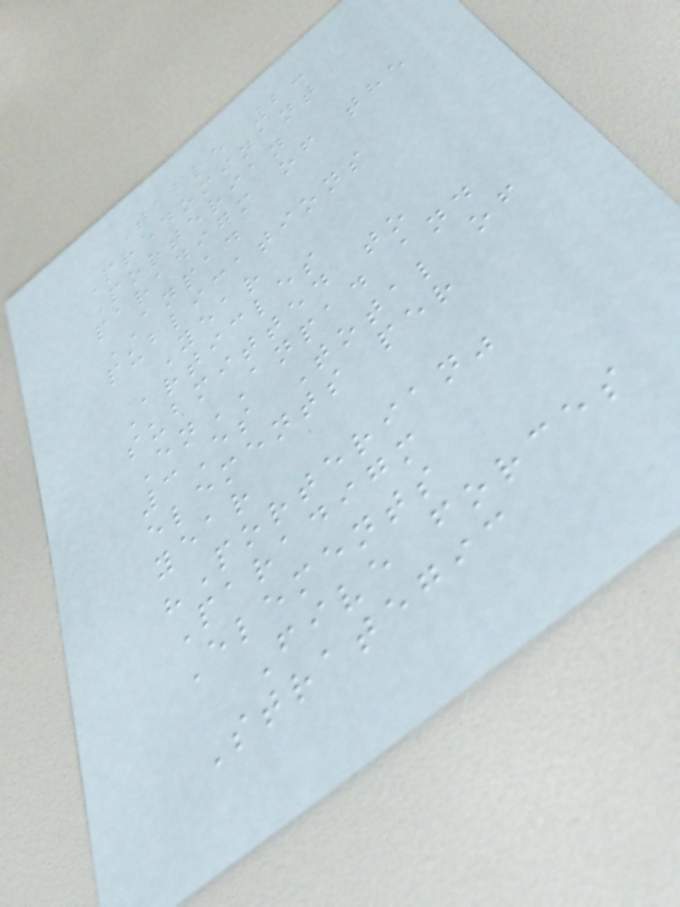Table 2:
Predominant
Porterian
paradigm of the
ANPAD
publications
Year
Articles
submitted to
EnANPAD and
3Es Total of
elements per
year
"Porterian"
Paradigm
Elements
Five forces
Strategic
